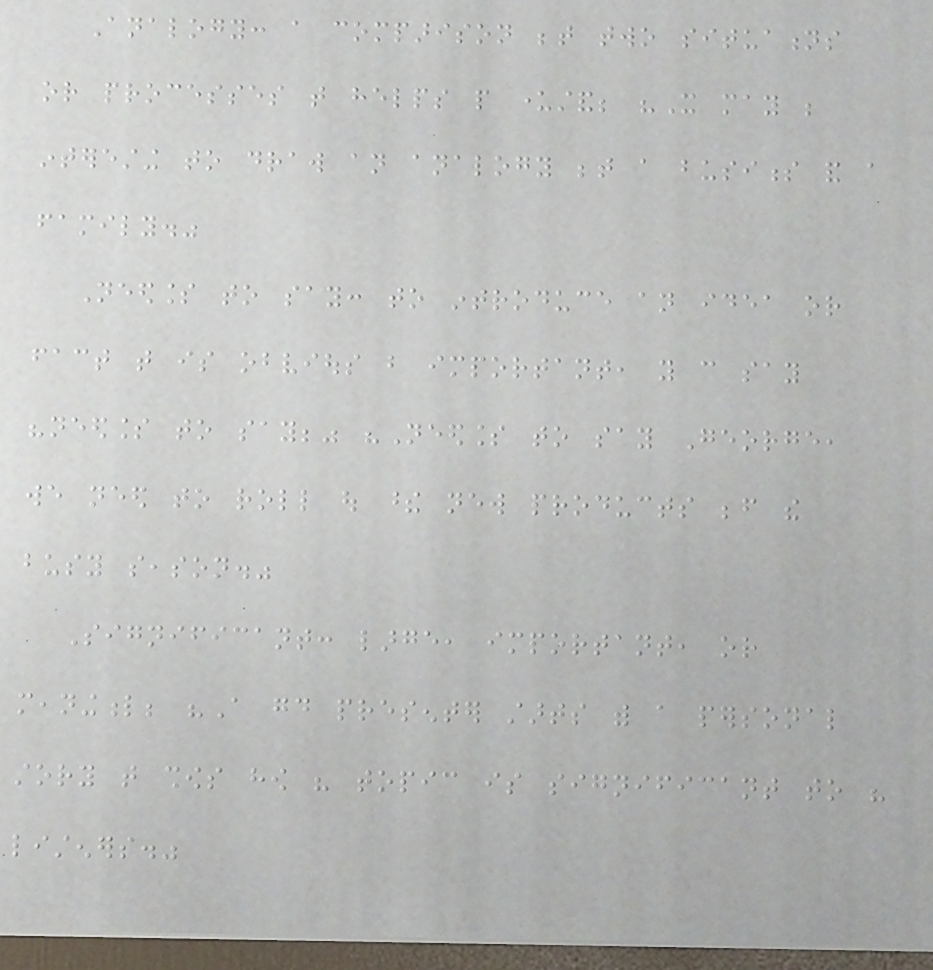Analogy: a comparison between two situations
or processes that helps people understand; "It may be
interesting to draw an analogy between a business and a
family."
Needless to say: to introduce an idea or
fact that is obvious but important, you can say
"needless to say;" "Needless to say George,
we need to roll out these new products before the
busy season."
Significant: large, important, or
meaningful; "A good presenter starts with a personal
story that shows how his topic is significant to his
listeners."
